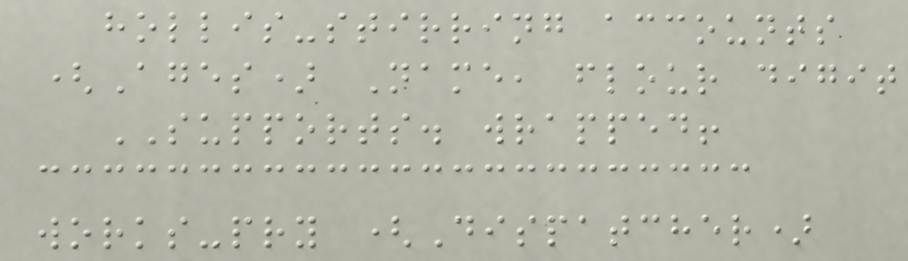hollis-stirring accounts
(Ages) Name, flour digit
SUPPORTS. wrapped!
works-pry (Dispatcher)
